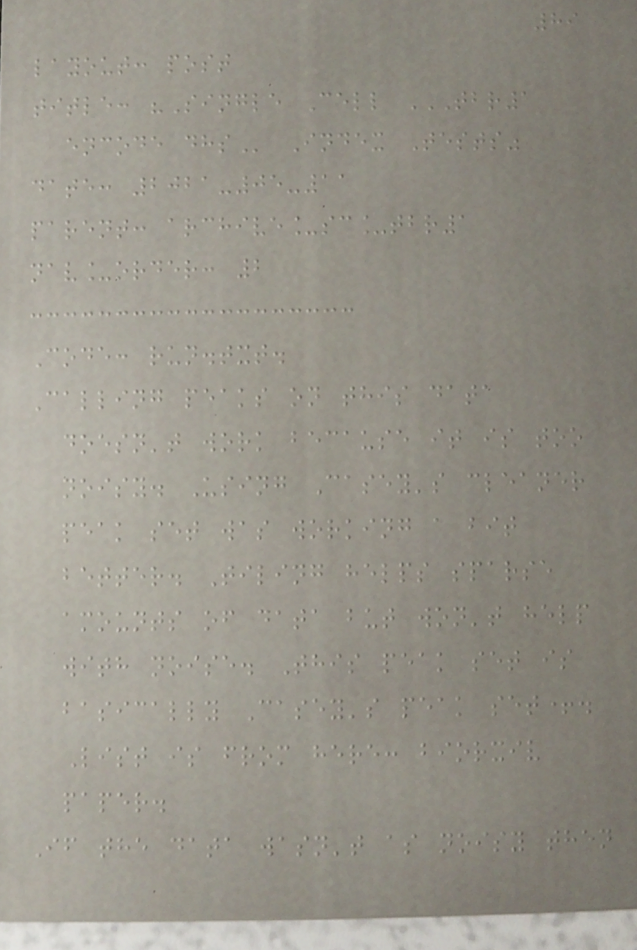89
layout: post
title: "Single Cell TBR1
ENCODE DHS Index Tests"
date: 2021-05-11
parent: archive_sc_tbr1
nav_order: 2
Code: run.txt.
Calling peaks on this data
doesn't work because it is too
noisy. Using Casey's cleaner
peak set was working a bit
better. Tiling helps sparse
amounts of data but won't help
with noise. This peak set is
basically Casey's peak set+.
List is from here: biorxiv
paper.
If the data wasn't as noisy then
